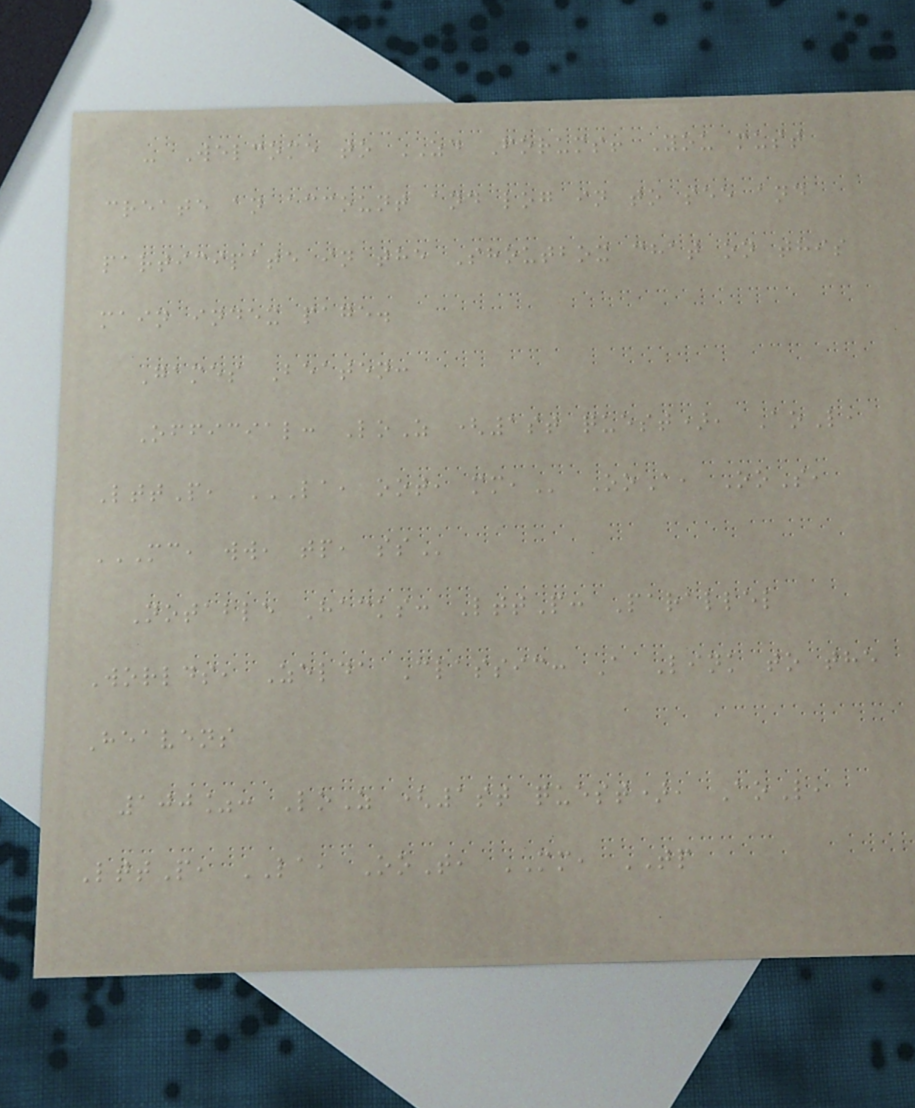- Welcome to ZD Forums! You must
create an account and log in to see and
participate in the Shoutbox chat on this
main index page.
Games Beaten:
Official: LoZ (1st quest), AoL,
LttP, LA, OOT, MM, OoA, OoS,
MC, WW, TP, SS
Notable Hacks: LttP: Parallel
Worlds, Zelda Classic: A Link to the
Heavens
100%: LoZ (1st quest), AoL,
LttP, LA, OoT, MM, TP
